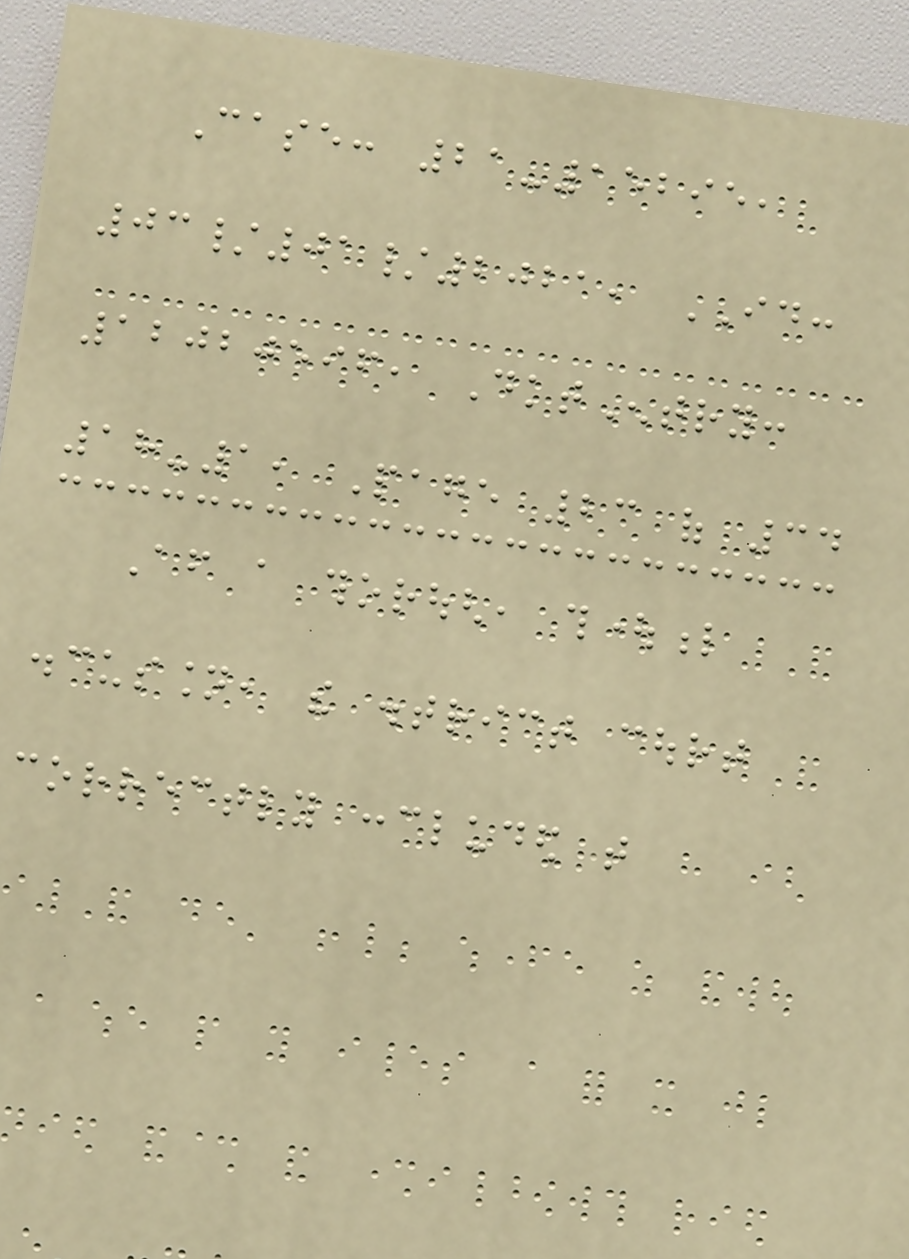Case: 21-15295,
03/01/2021, ID:
12020596, DktEntry:
18-1, Page 23 of 34
After a thorough, thoughtful
discussion, the district court
correctly concluded that
